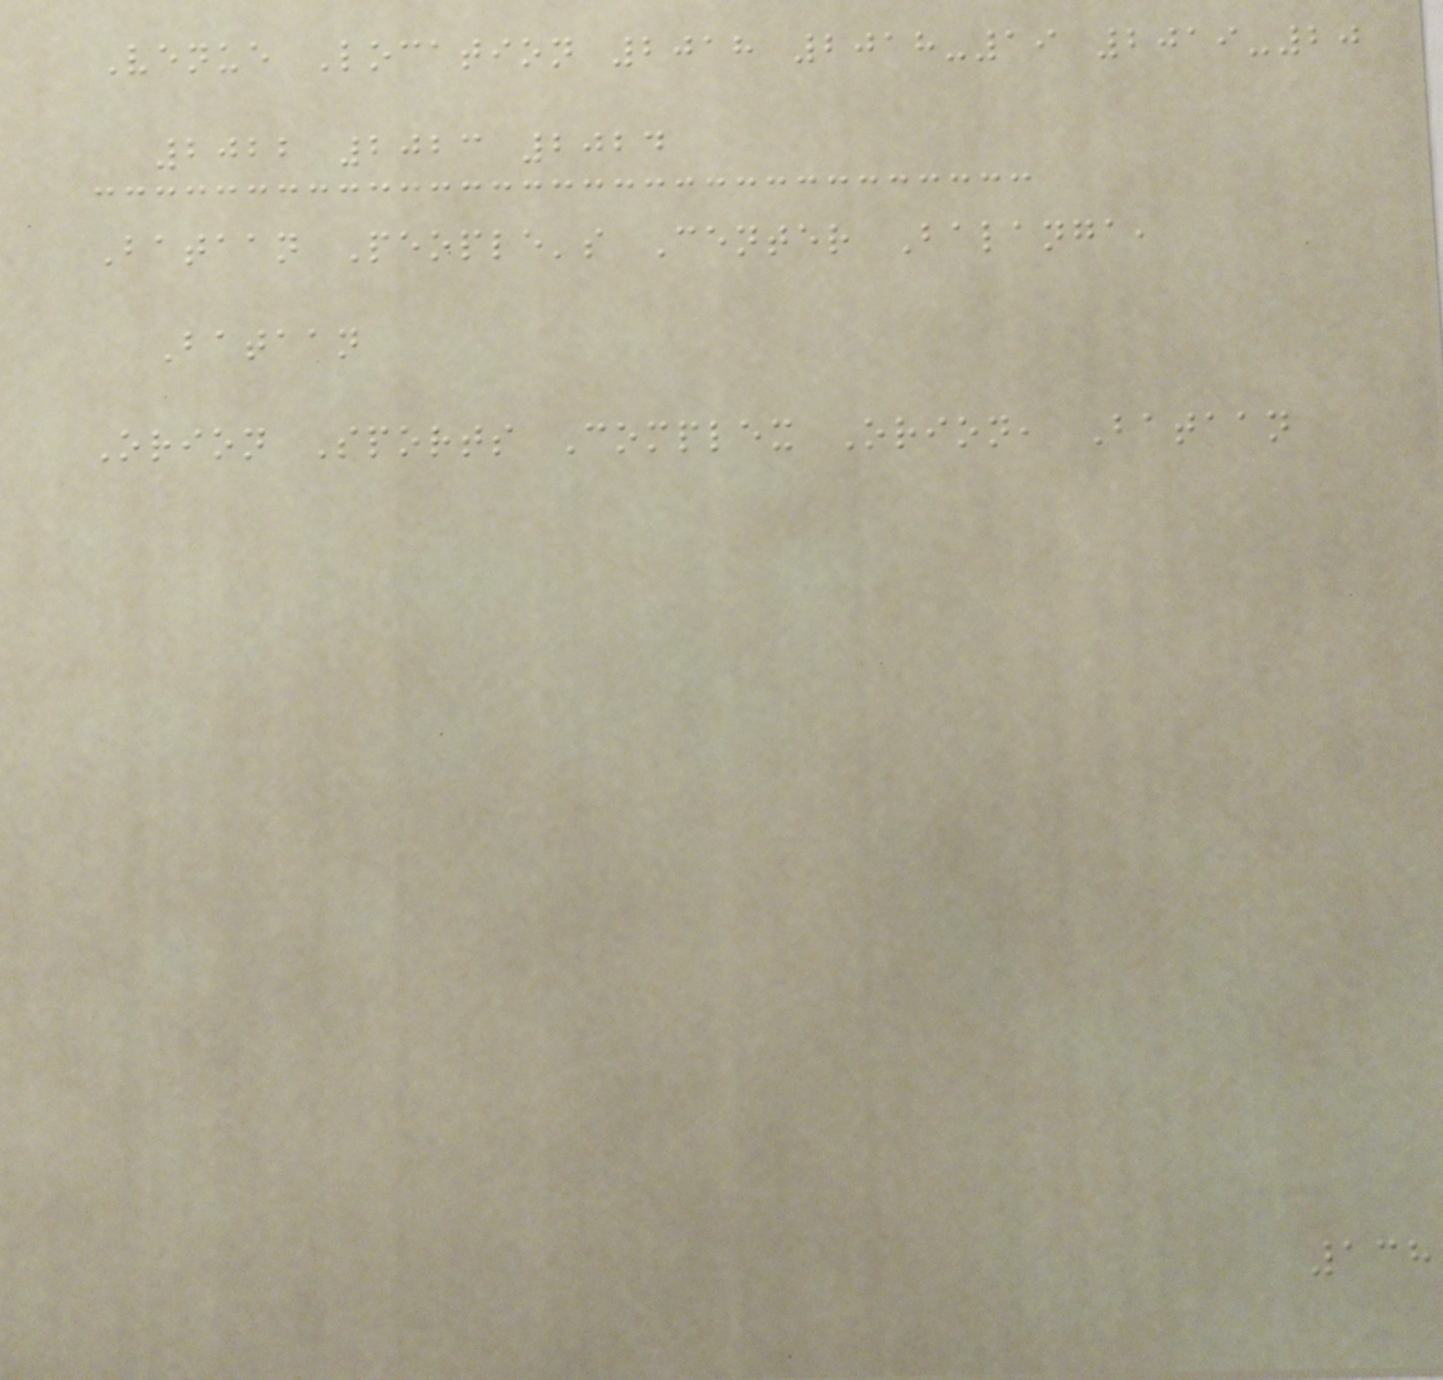Venue Location 2018 2018-19 2019-20
2022 2023 2024
Bataan People's Center Balanga,
Bataan
Orion Sports Complex Orion, Bataan
138
